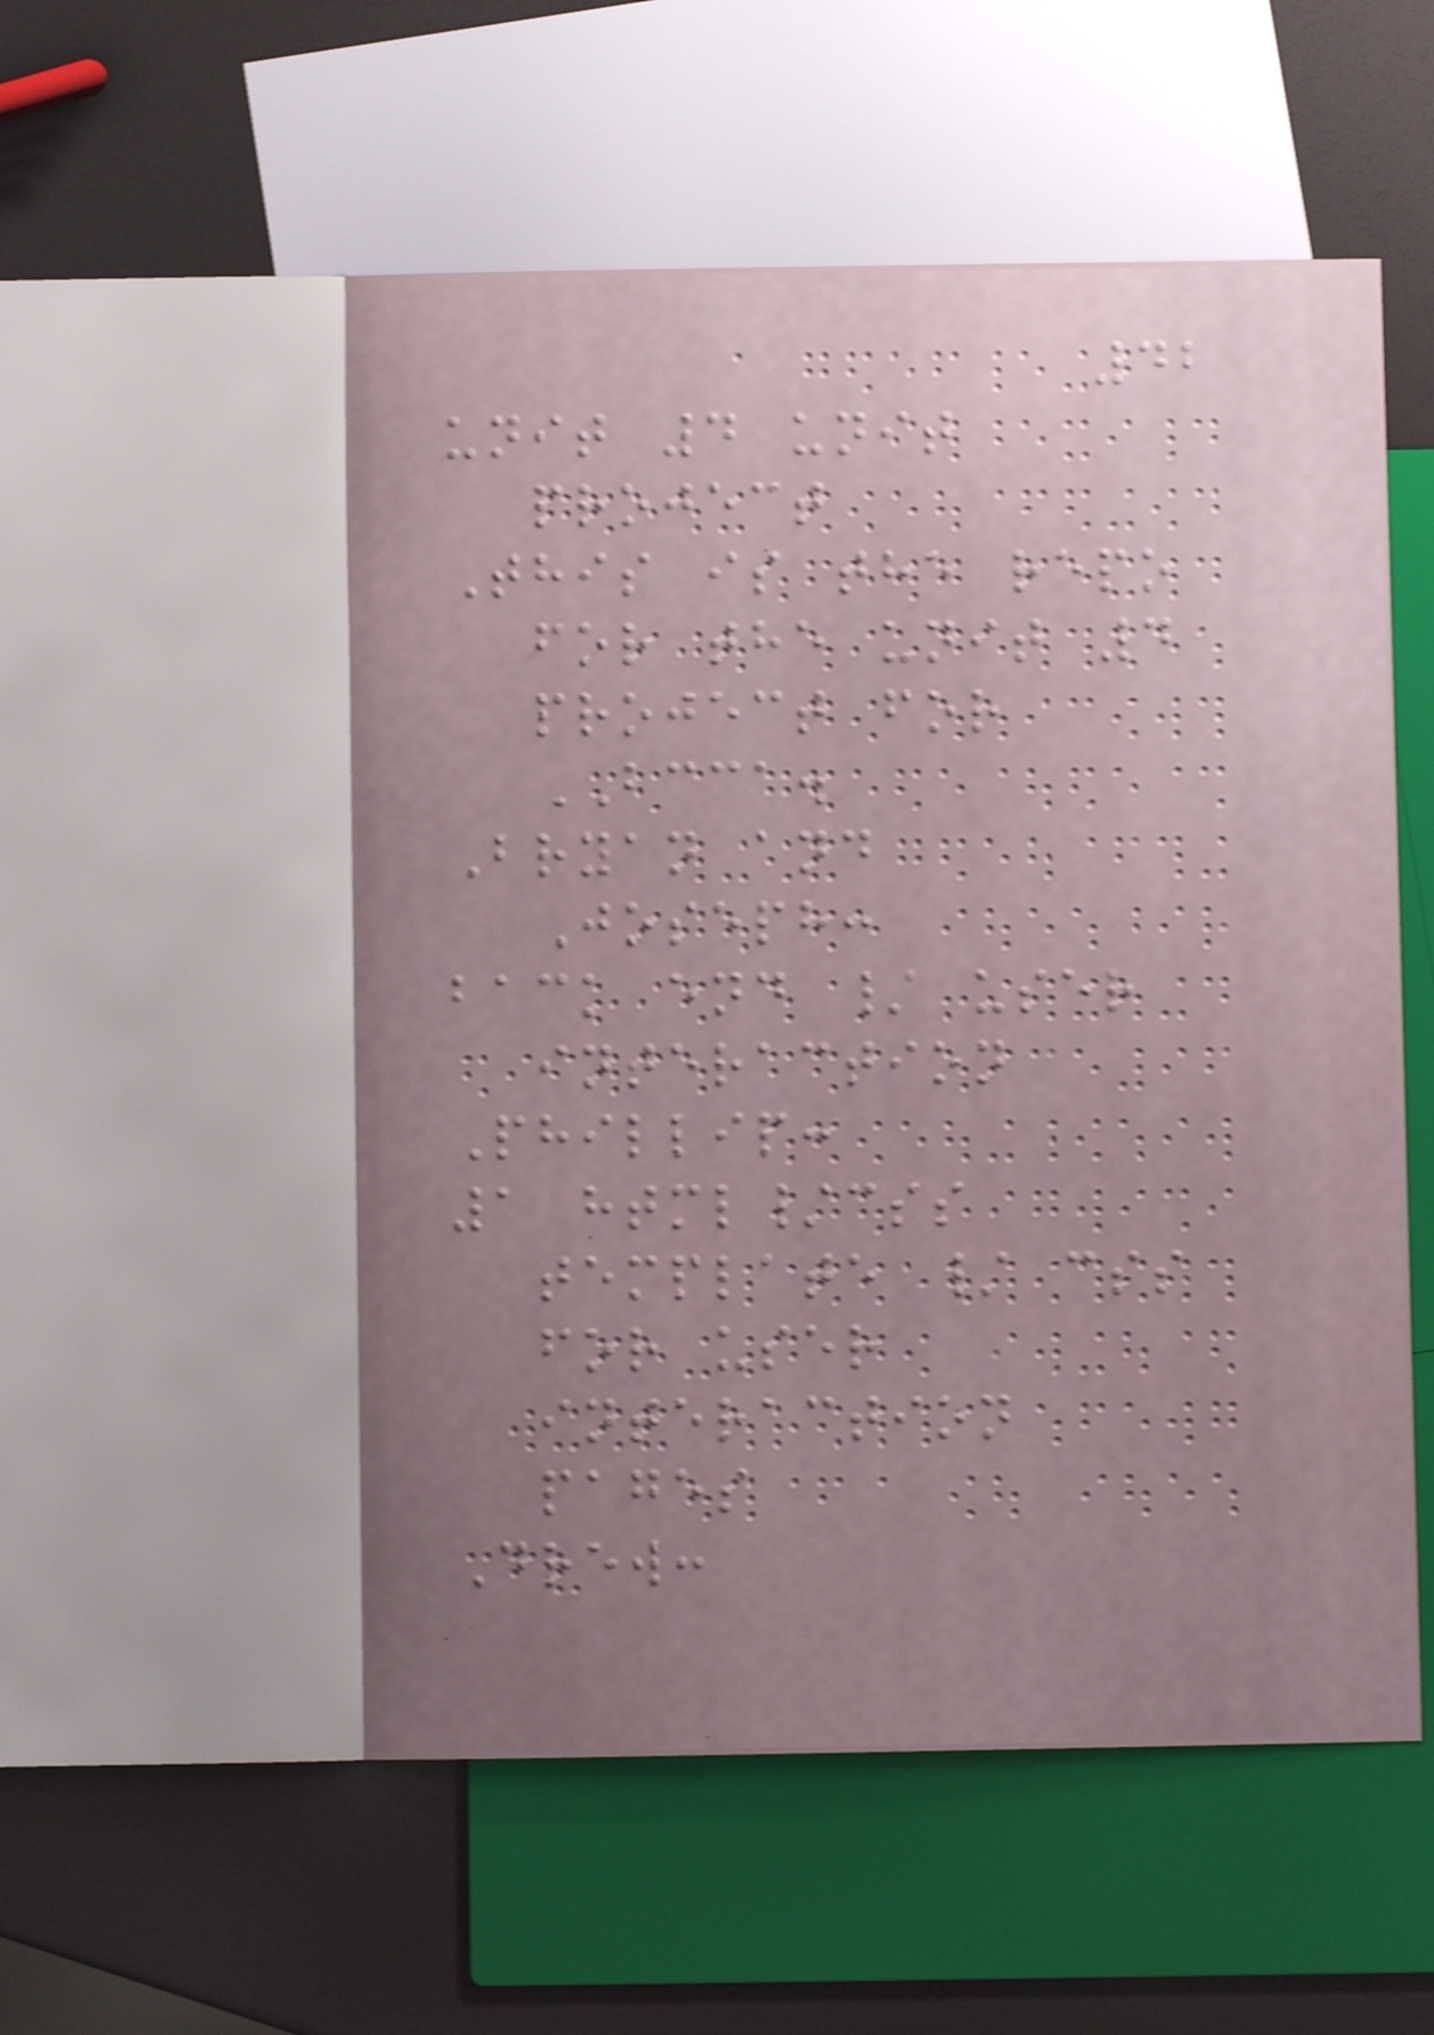42
unit 4 unit
project
This is the repo
for the unit 4
project for
BCCA.
Bryan and
Joseph:
back end / user
interaction
Phillip:
1 html/css
template / css
for user
interaction
pages
Drew:
